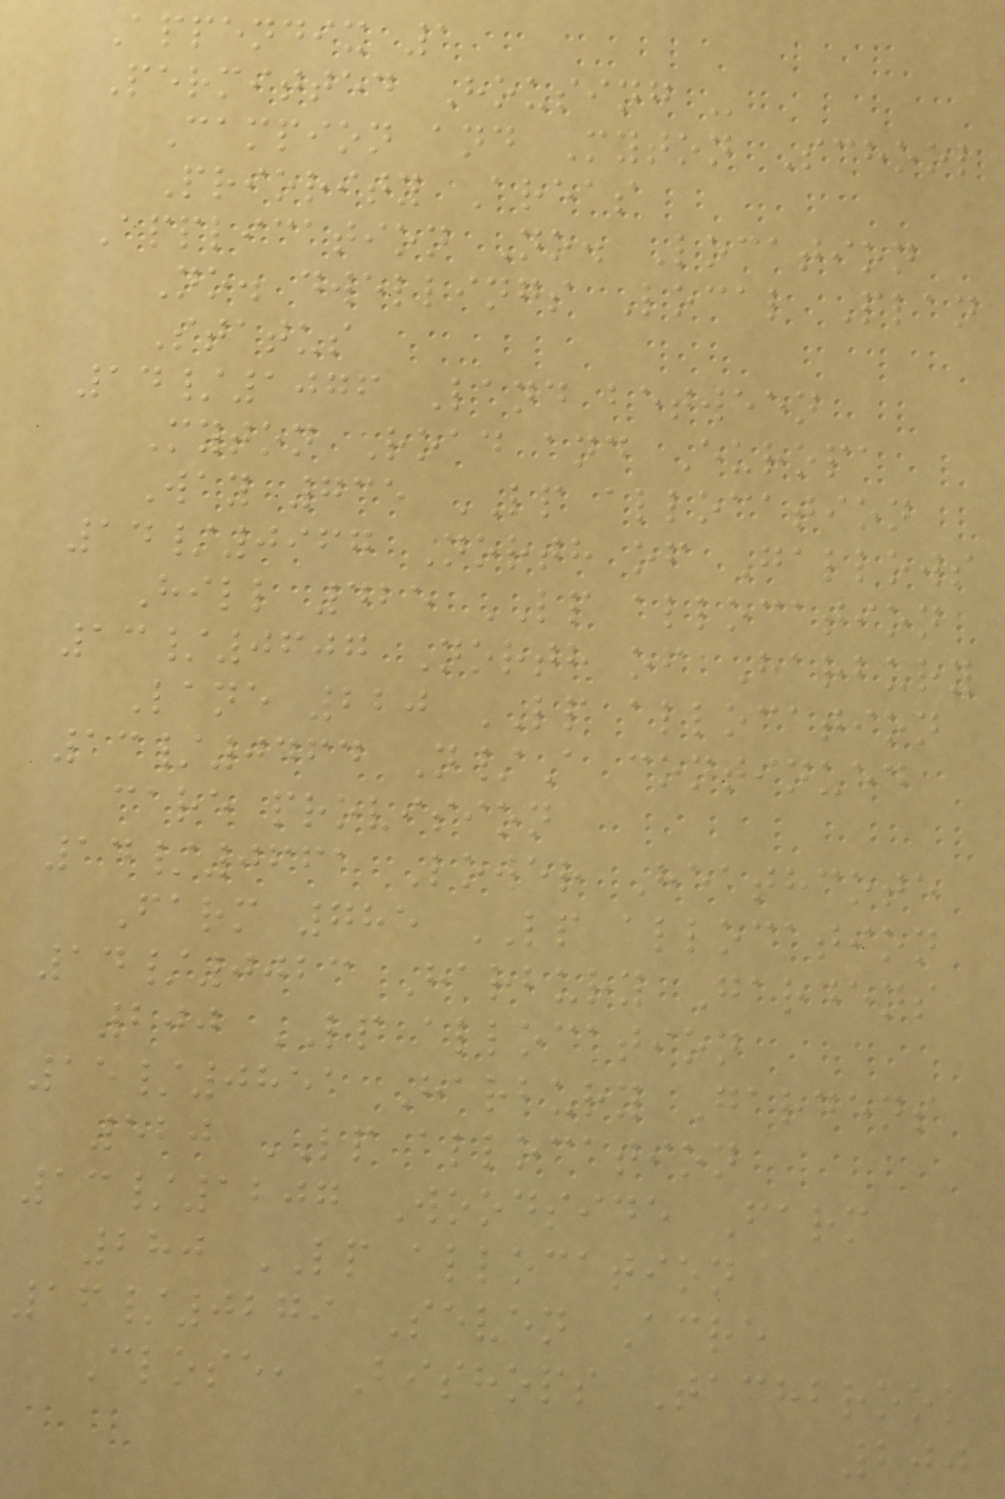Appendix 1
Permitted Housing -
Campion and Myton School
Priority Areas
Application No. Location
No. dwellings Local Plan
Status
14/1076 Land between
Myton Road and Europa
Way 735 LP allocation
14/0967 North of Gallows
Hill 425 LP allocation
13/0607 North of Harbury
Lane 220 LP allocation
13/0464 N/A continued
care provision
14/0661 Lower Heathcote
Farm 785 LP allocation
14/0023 Harbury Gardens
200 LP allocation
15/0851 Harbury Gardens
520 LP allocation
13/1207 Woodside Farm
280 LP allocation
16/0279 Seven Acre
Close, Bishops Tachbrook
200
